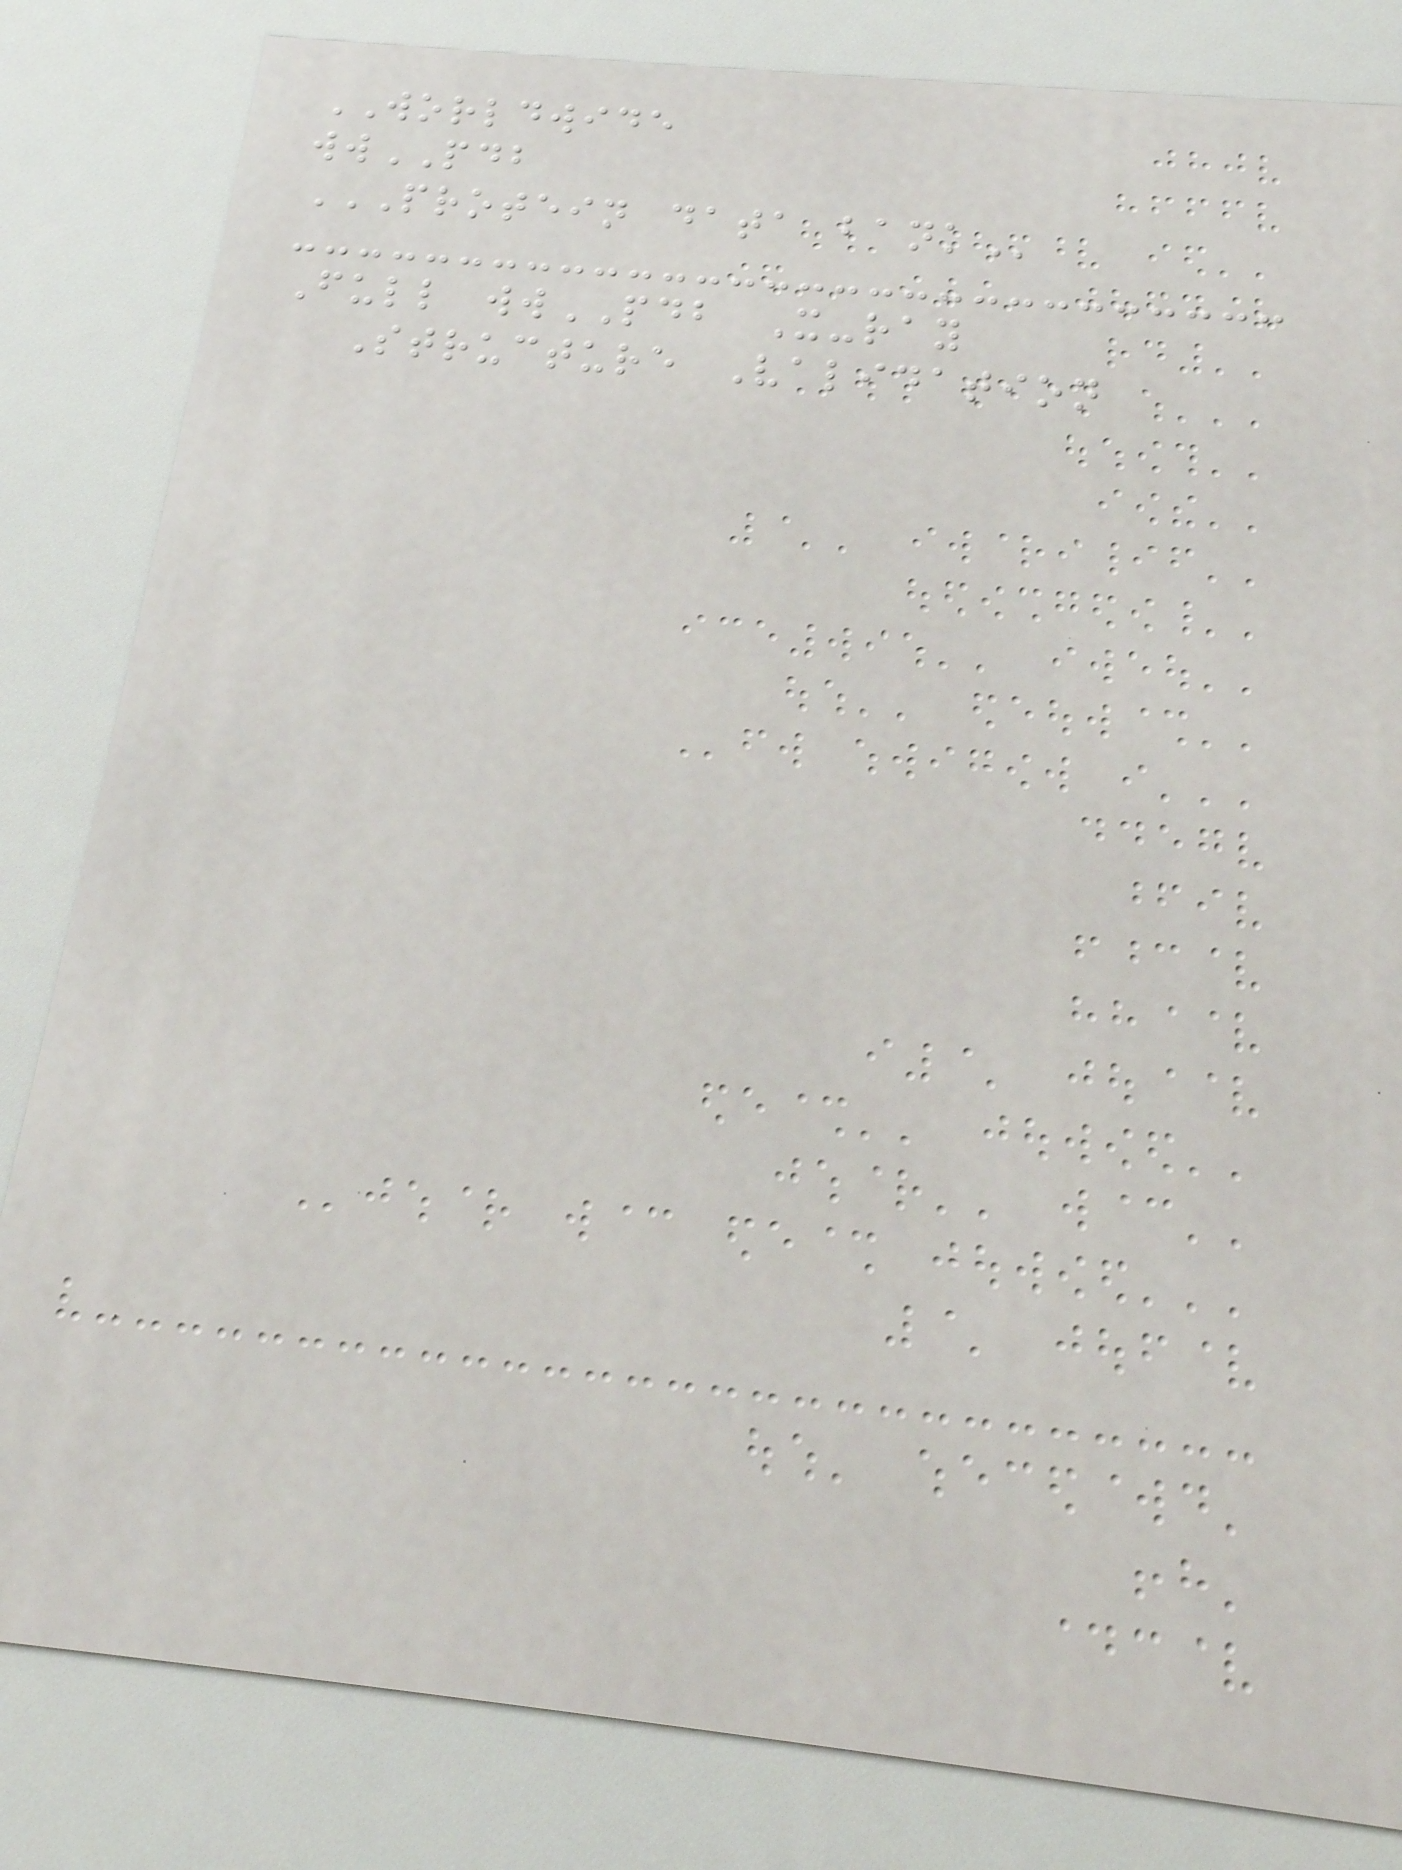WORLDWIDE
wwPDB
PROTEIN DATA BANK
Full wwPDB X-ray
Structure Validation
